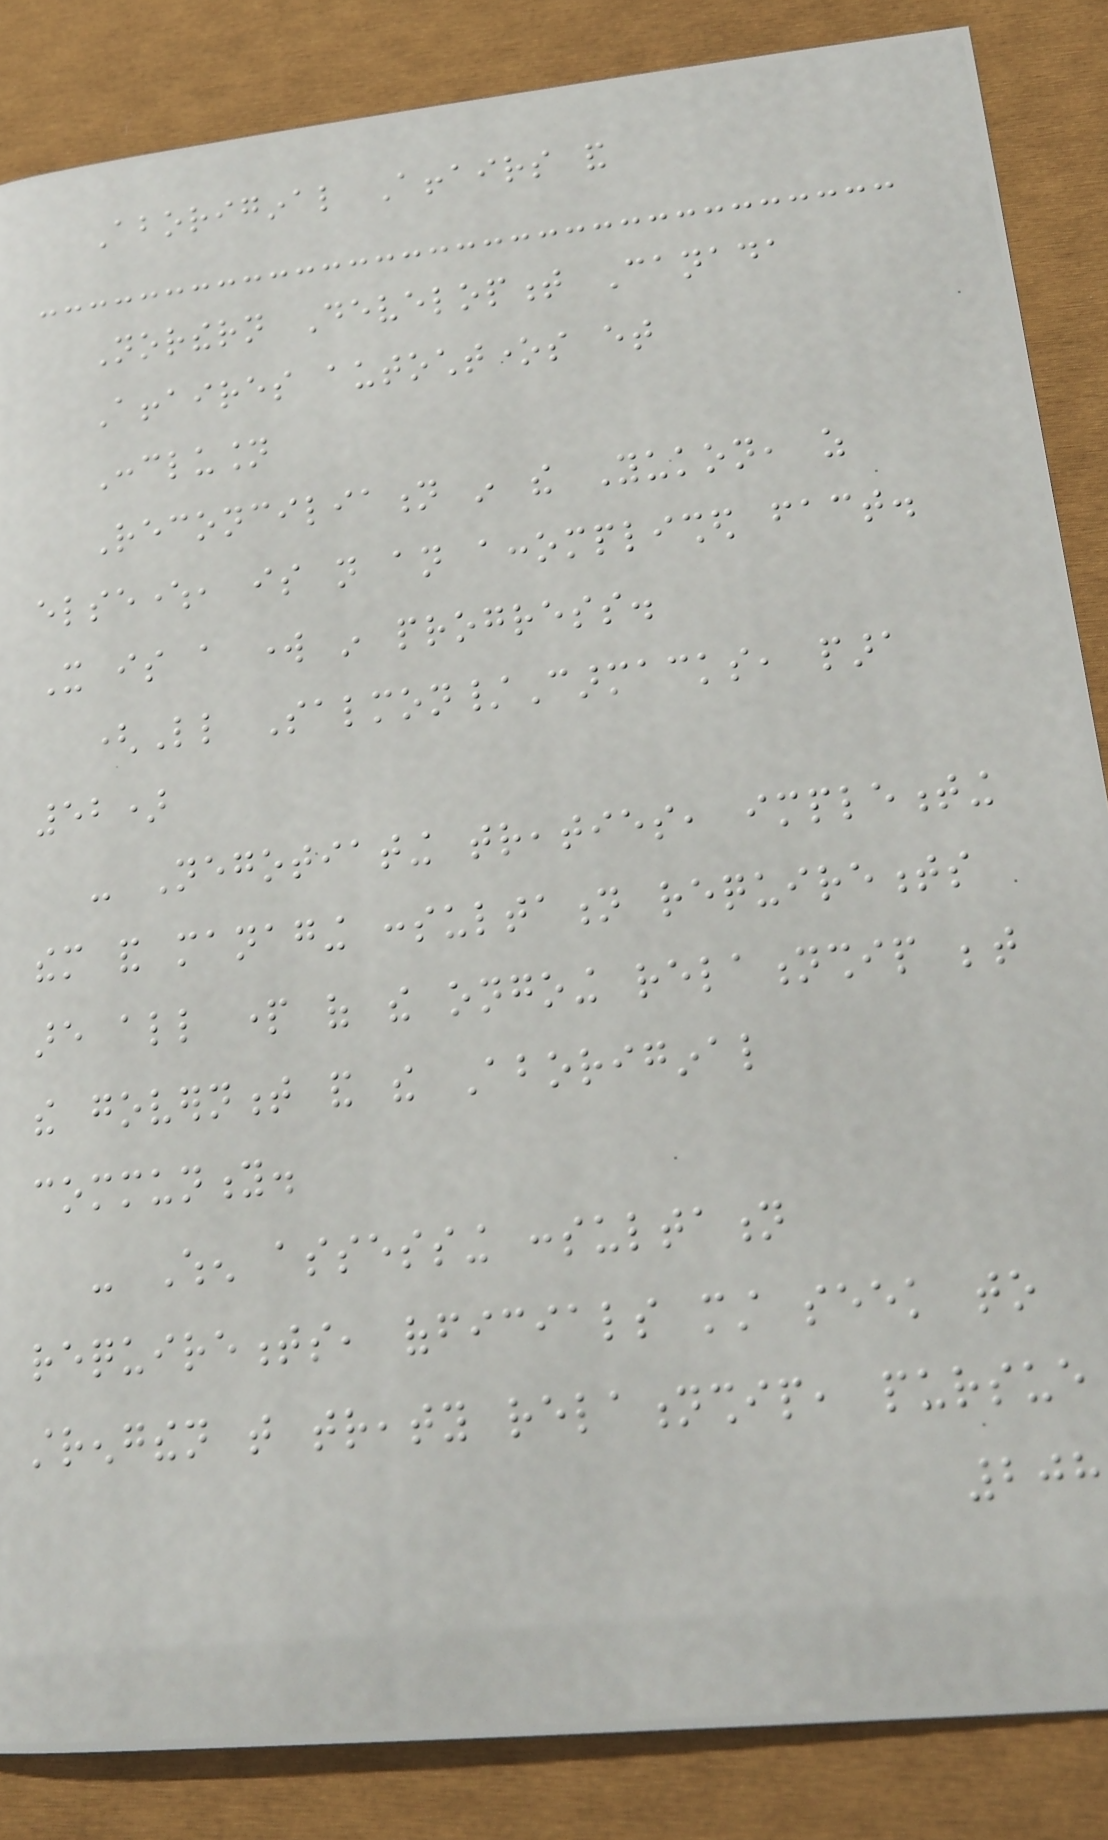Aboriginal Affairs and
Northern Development Canada
Affaires autochtones et
Conclusion
Reconciliation in the Yukon, as
elsewhere, is not an accomplished fact.
It is a work in progress.
(Little Salmon/Carmacks, para
52)
- Negotiating treaties, implementing
them and managing consultation requirements
are all part of the ongoing relationship between
the government and the Aboriginal
community.
- When assessing consultation
requirements, officials must seek to
strengthen that treaty relationship, pursue
208
